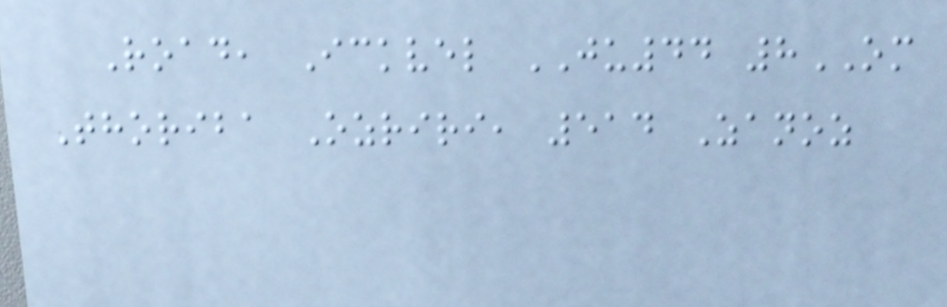Road, Ickvel JU44 8OM
Thoriba Ozriri, 514 Zanoz
